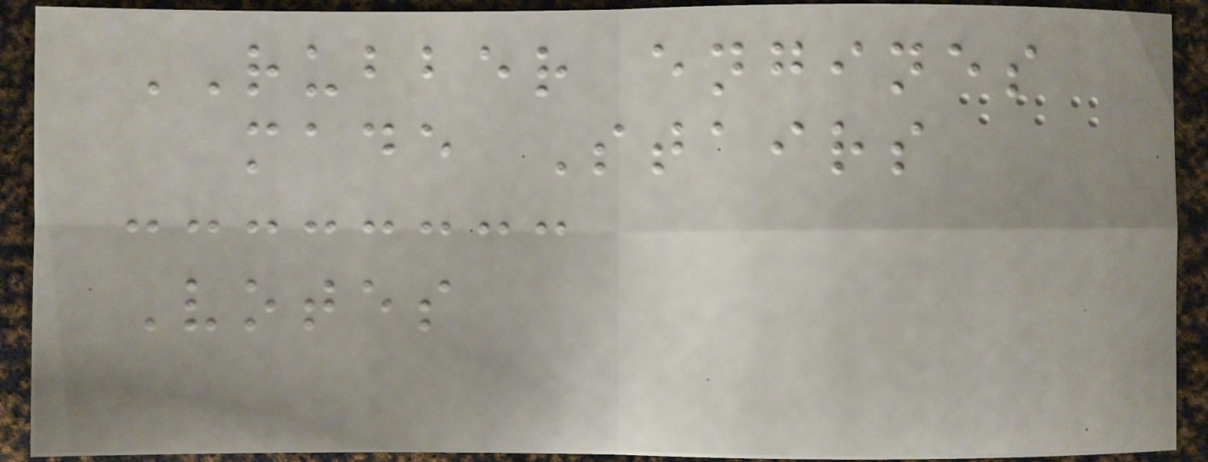RUBBER engines
made Stairs
Votes
